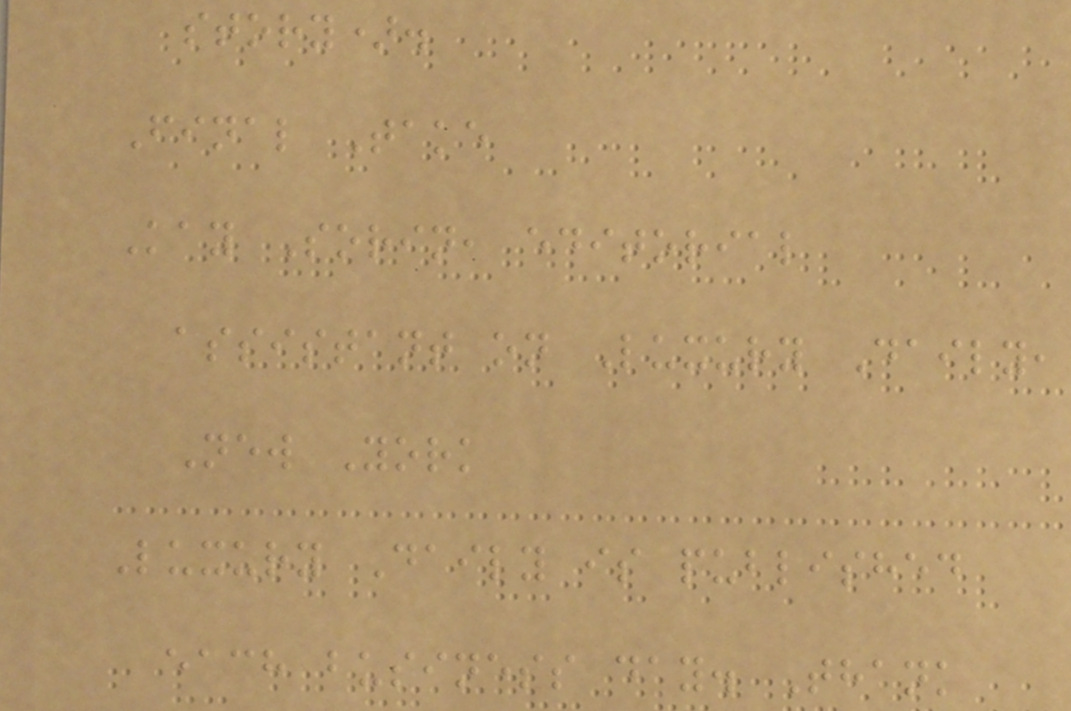story).
Final Take
Kay Sorin, editorial
assistant on Luxury Daily,
New York
Luxury Daily is published
each business day. Thank
